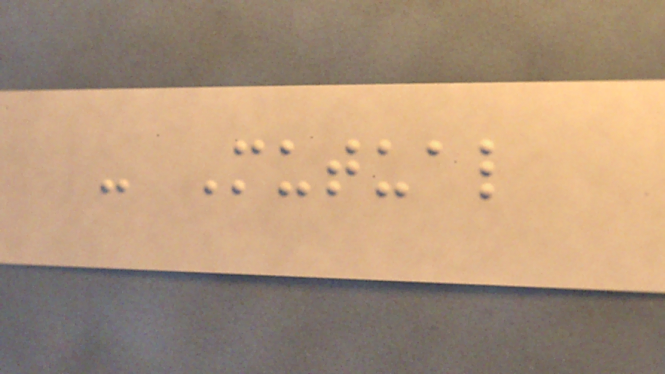- Mutual
